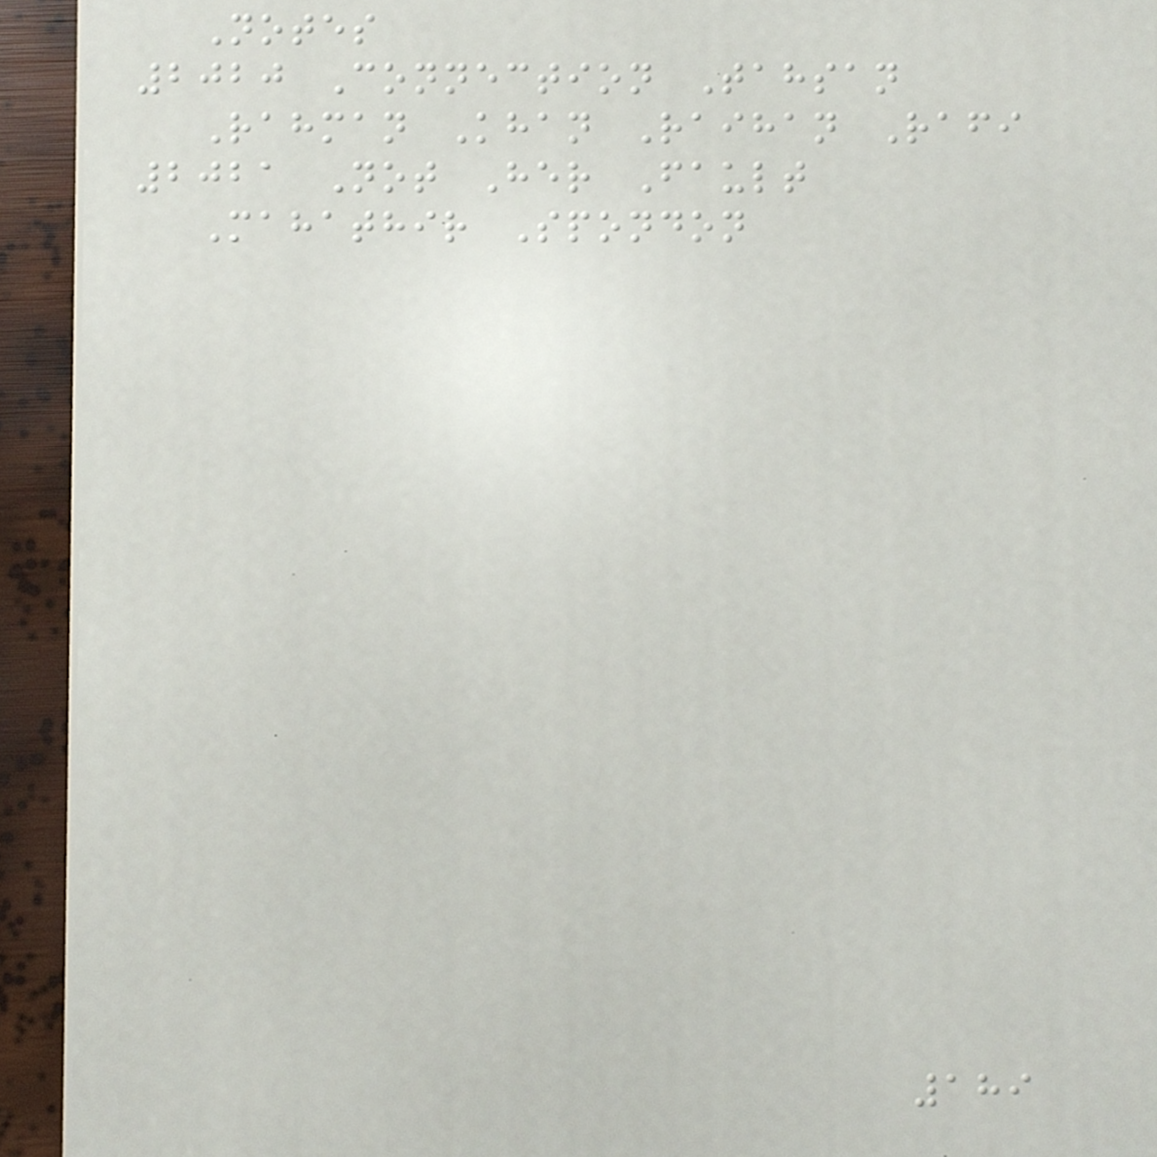Notes
2020 Connection Tahsan
Rahman Khan Raihan Rafi
2021 Not Her Fault
Mahathir Spondon
189
